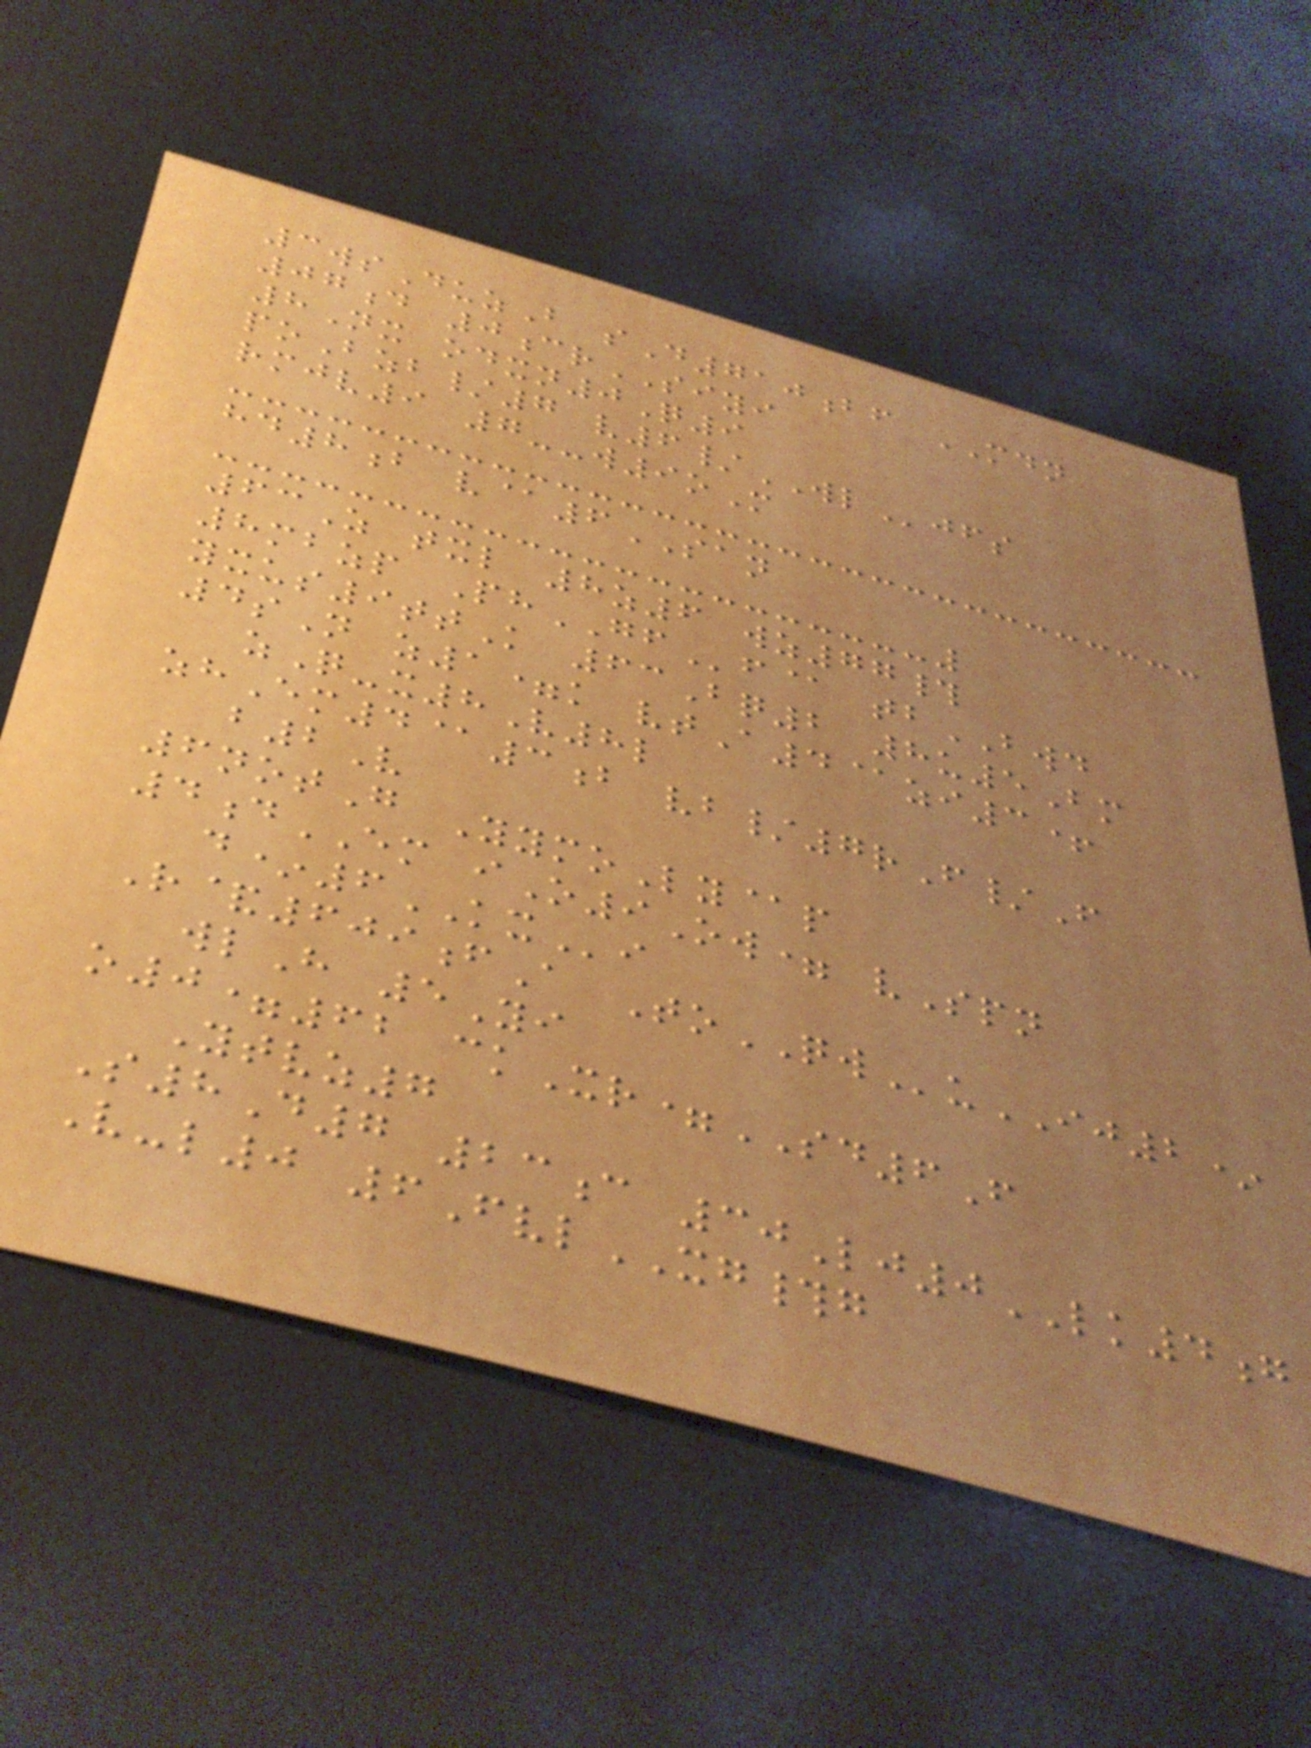3wsDuzB sD710bf MDN
07d 0crSIYI
8Nx odxn0Q9
poBzb/7 v6/WLjfs
rmjv9 7--w9oM
hd8b v@6SAN
63Z txl 8z6 wz77#
8mbzp PhGFf@ tbBWD
yxus9ttK 63Bq2 8u5Bm
4sN z1=k vtA4@zi3+
zQ-x8V8l
zhEm4@3b vb/7rF/F
b2V
6notG YymoLy@p
4dEM iO9Ow= vSpn
d*6KXi
R&609fA ToQWuIJ2*
wlH 5Yi
o0=62 ckXr=SD6F
Ytvz7
S8D7 23c 30Lj0LK4g
V-l0 6FvlXG#g
